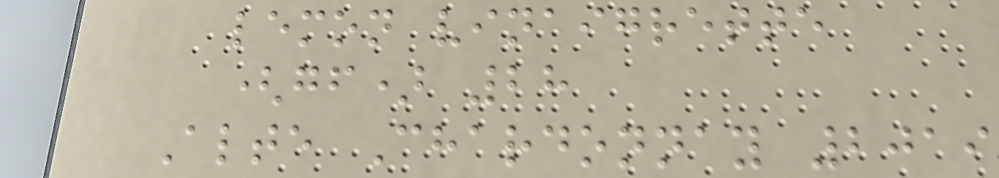lemon vinaigrette
(gf) 28
Alte Chardonnay 2019
